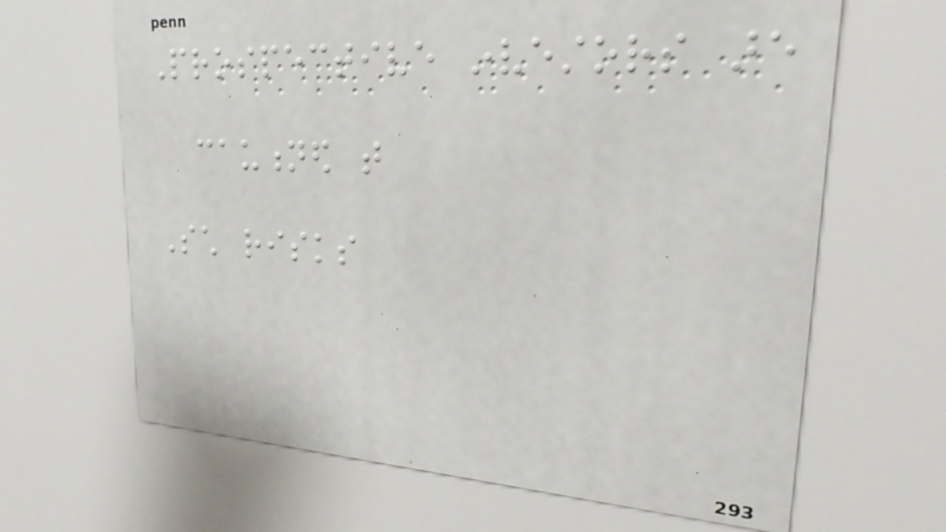Prospective investors are
cautioned that
Such risks
